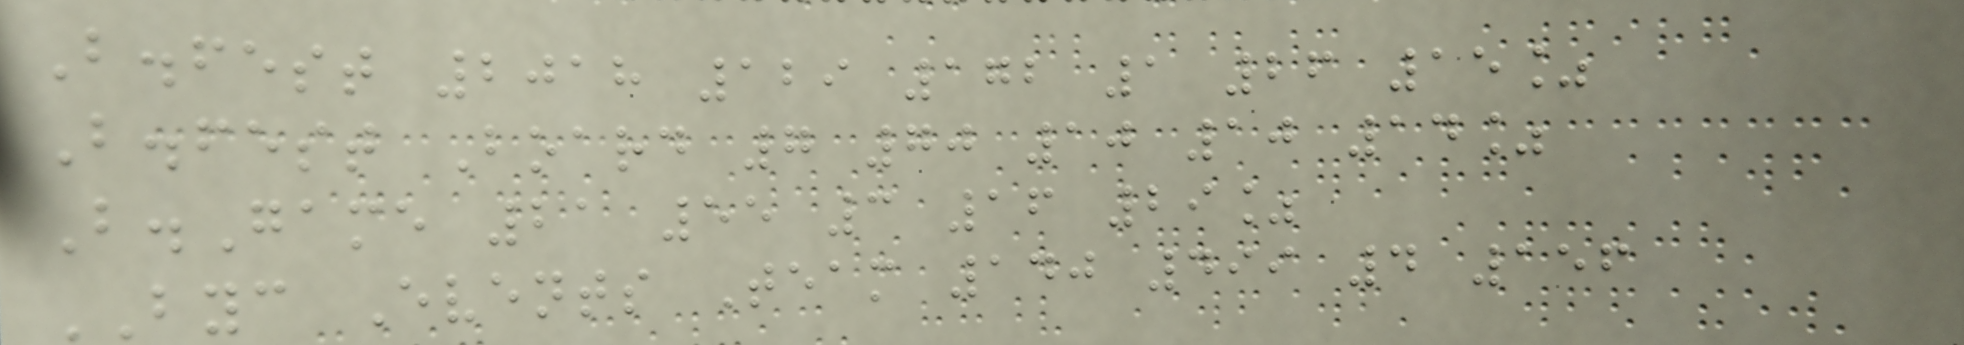B.fest 2018 129 172 1 26 15%
B.fest Board 7 70 10 10 14%
B.Game 21 55 3 16 29%
BYC Events Team 140 499 4 156
